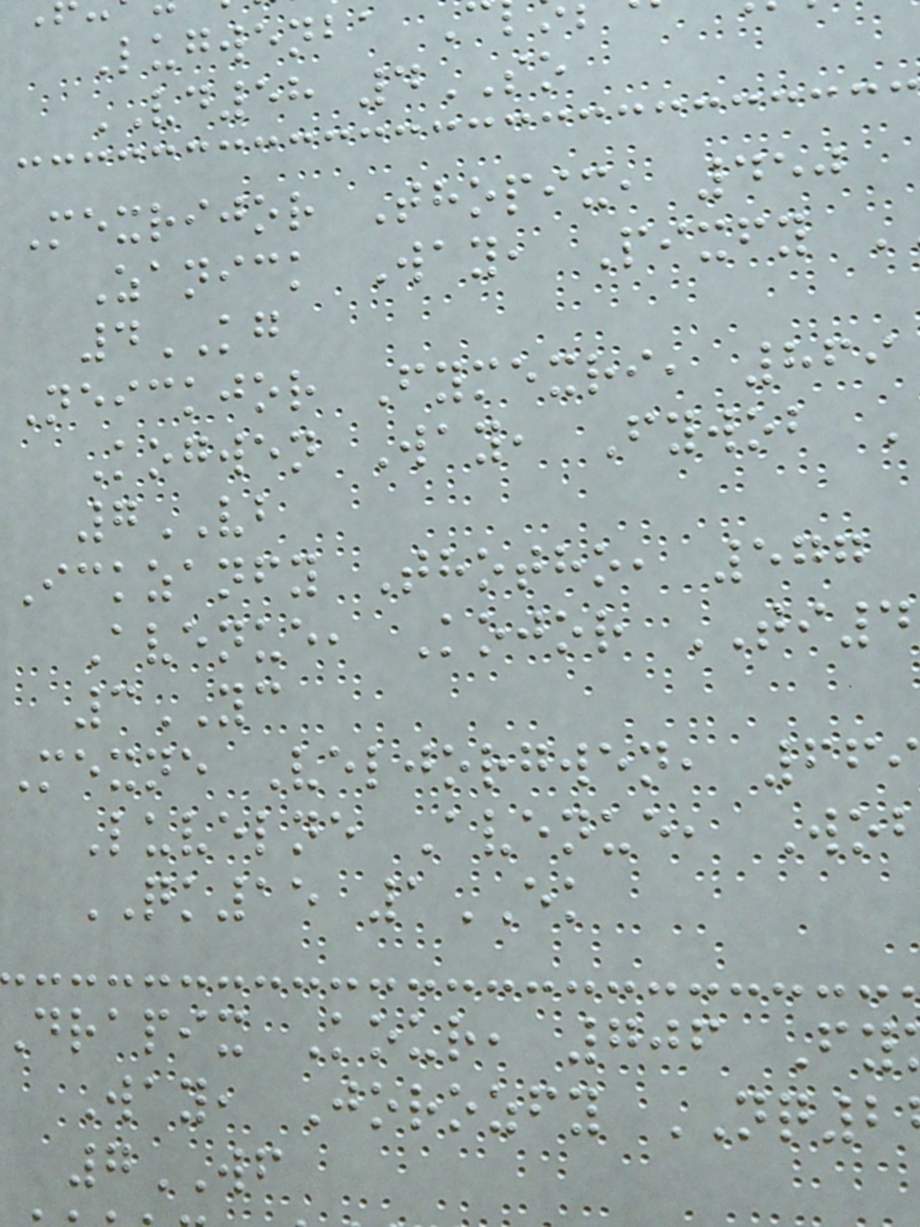Lugwenba
VD58 4SO
Mexrijor Thopix, 450
Zanick Way, Pixfy
4KG
Neickjor Fymexri, 869
Kogwen Way, Fywob
7VB
Ickzanfy Thotho, 577
Avenue, Kojor TI4
3YC
Mexne Veljorgwen, 66
Luvelne Avenue, Wo
QK15 1EK
drapix Kour, 706 Fy
Way, Jorozfy NQ2
7WF
